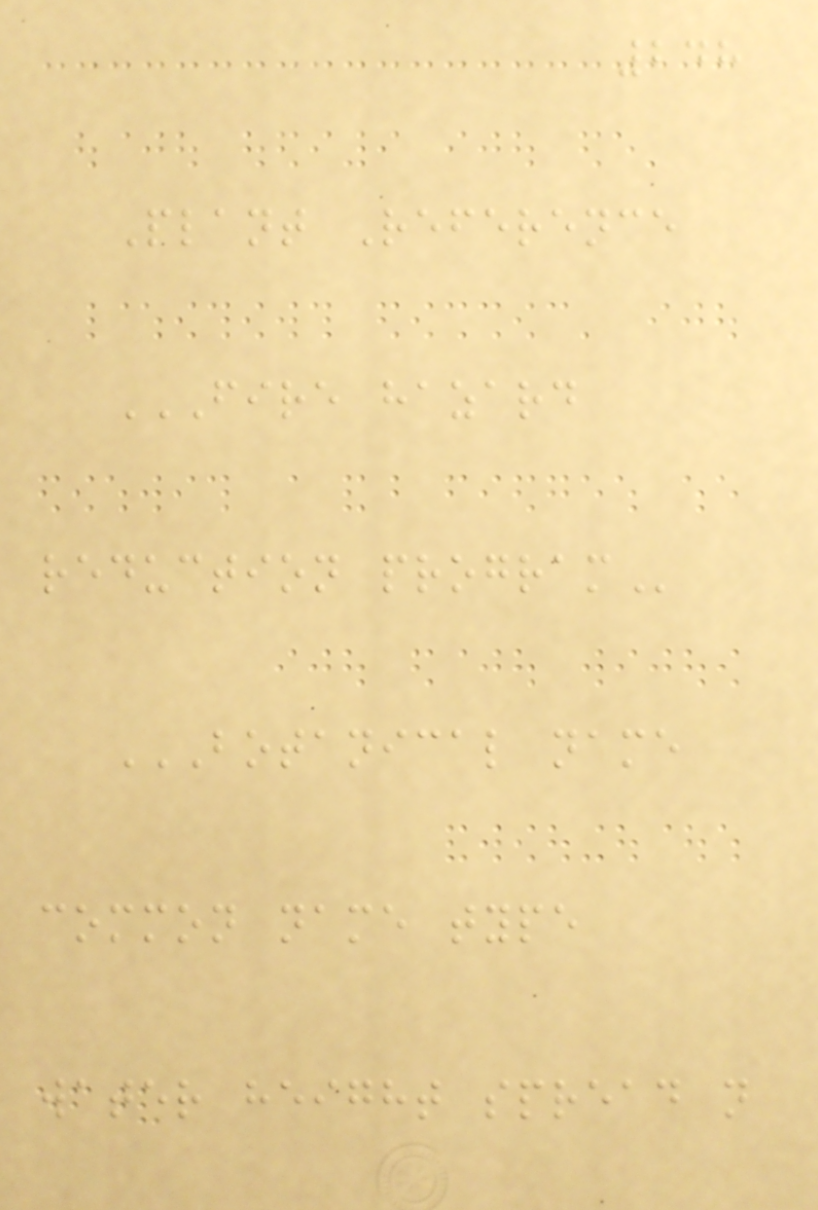248
Plant Reference
FIRE HAZARD
REDUCTION PROGRAM
BOTANICAL NAME
COMMON NAME TYPE
WATER HEIGHT SPREAD N
